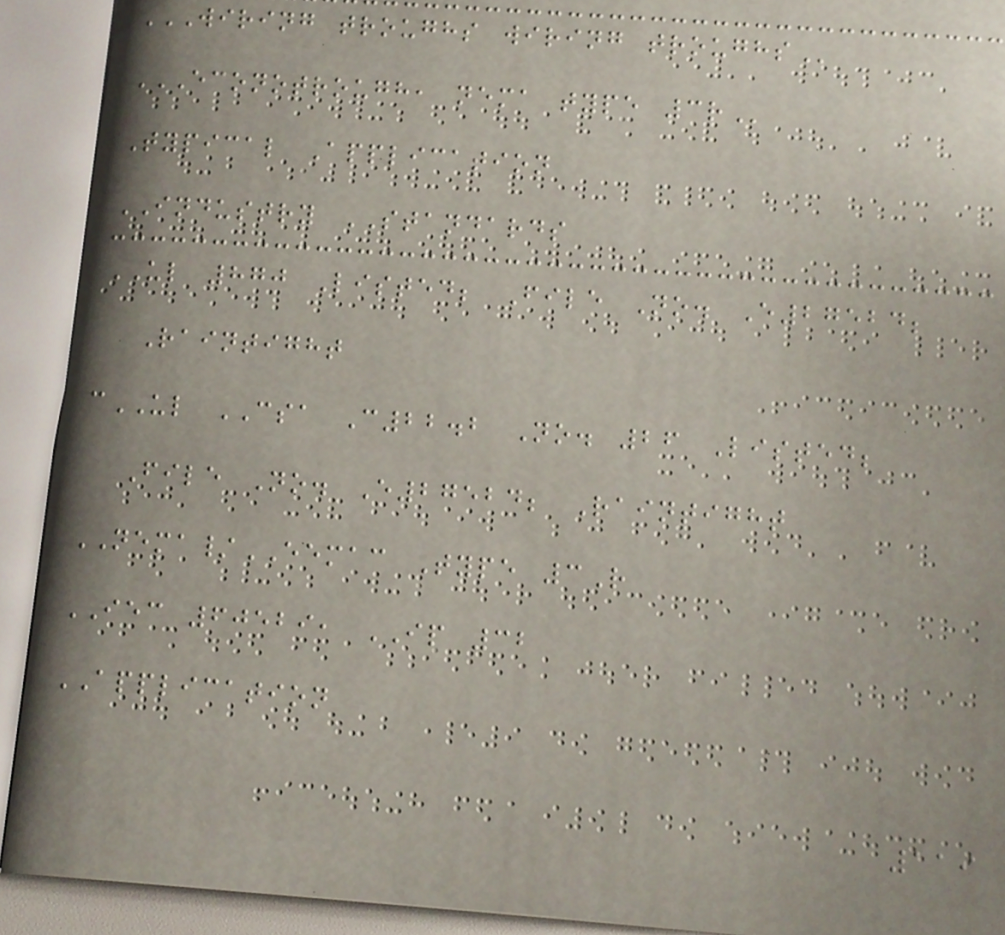WIRING TROUGHS WIRING TROUGHS
ECONOTROUGH, NEMA TYPE 3R
Typical Application
INDUSTRY STANDARDS
UL 870 Listed; File No. E27524;
Raintight
cUL CSA C22.2 No. 26 Listed;
File No. E27524; Raintight
NEMA/EEMAC Type 3R
IEC 60529, IP 32
APPLICATION
119
